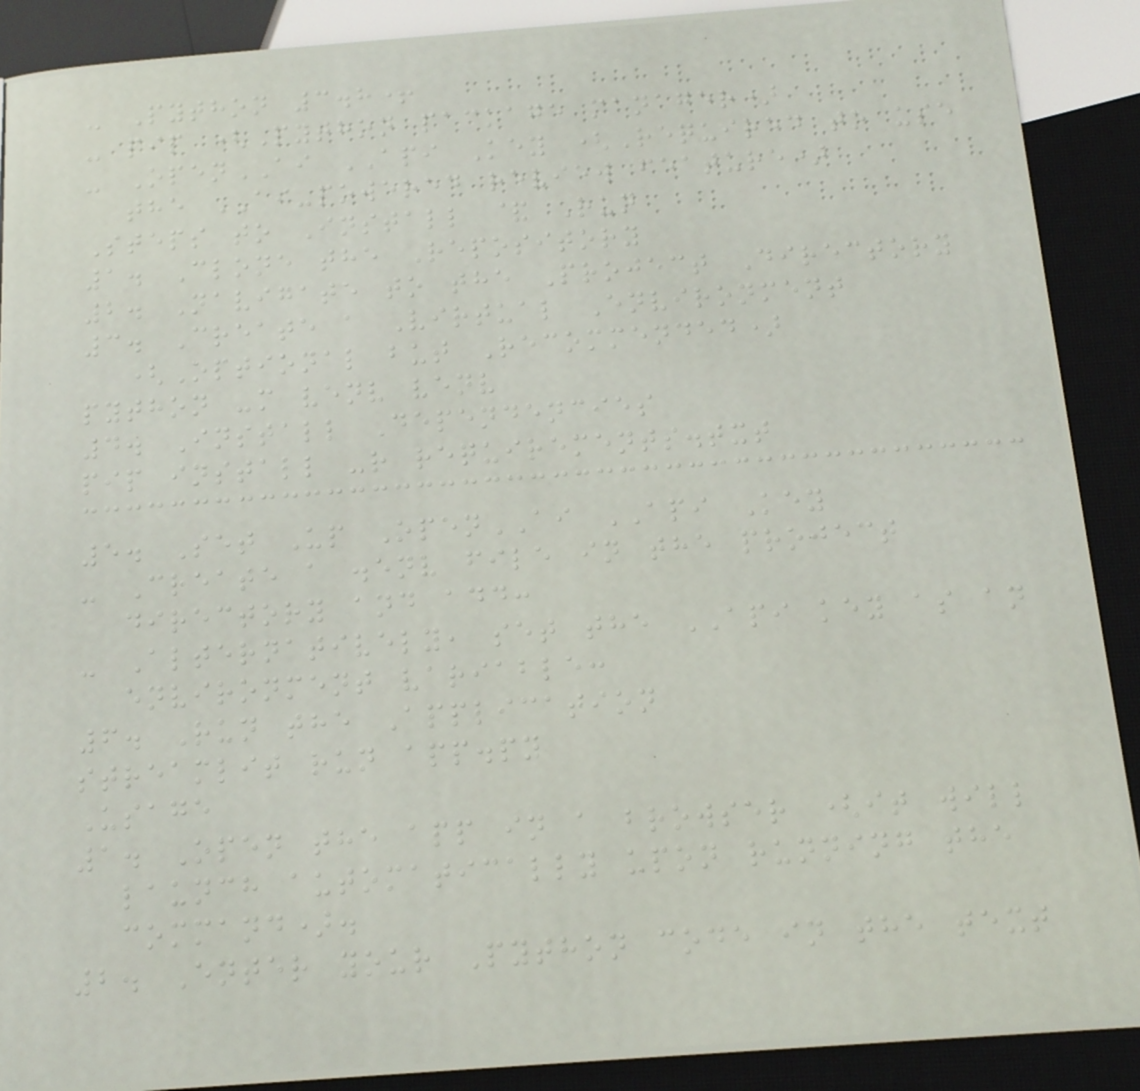- Python 3.8+
- pip (Python package manager)
- OpenAI API Key (Required to use
the AI-powered review feature)
Steps to Install & Run
1. Clone the Repository
2. Navigate to the Project Directory
3. Create a Virtual Environment
(Optional but Recommended)
python -m venv venv
4. Install Dependencies
pip install -r requirements.txt
5. Set Up OpenAI API Key
- Create a .env file in the project
directory and add:
- Alternatively, set the API key as an
environment variable:
6. Run the Application
streamlit run app.py
Usage
1. Open the app in a browser (it will
launch automatically upon running the
command).
2. Enter your Python code in the text
